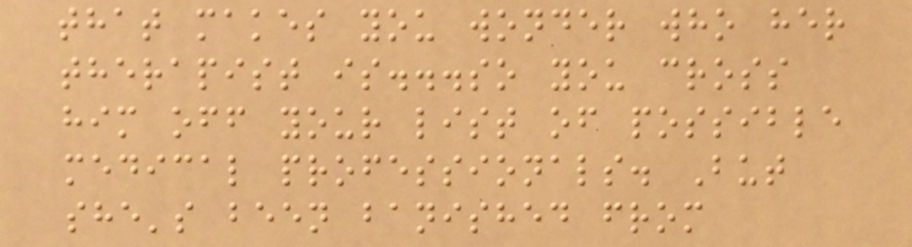that makes you wonder who her
therapist is...so you cross
him off your list of possible
medical professionals. But
she's been banished from
